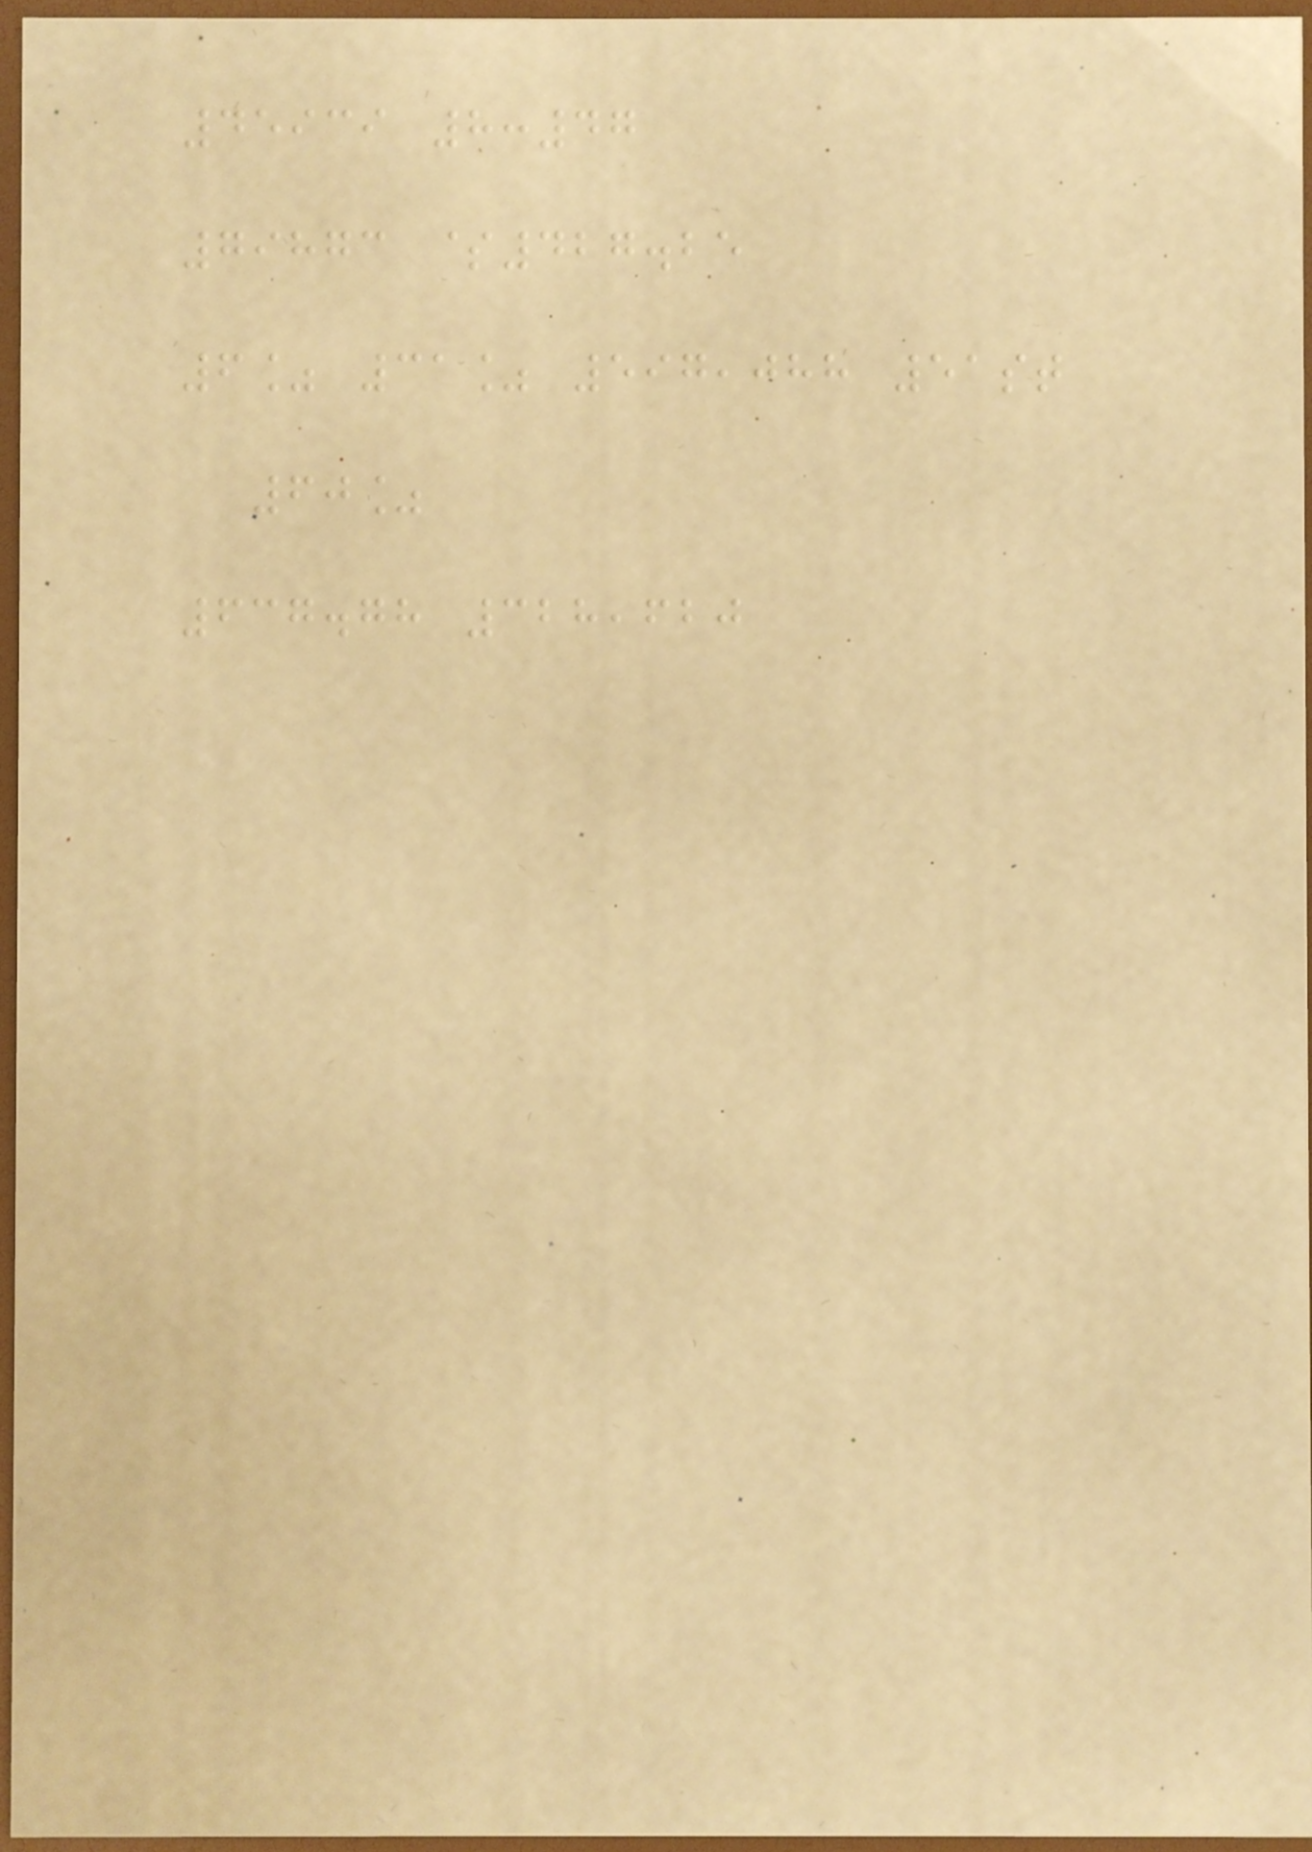45939 8:47
79873 $427.25
6% 31% 597,088 51st
60%
637.78 328,620
